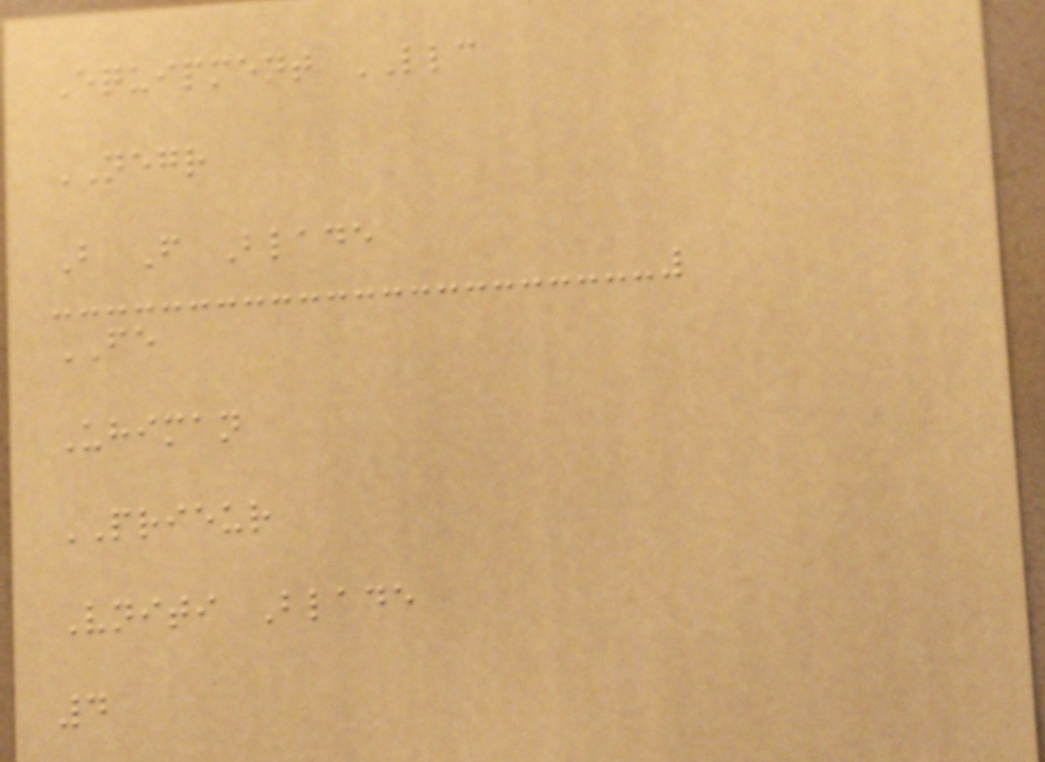Equipment LLC
NEGR
B F Blade
FE
Uhiman
PRIEUR
Vniti Blade
4
